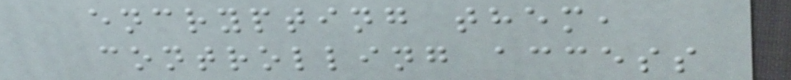encrypting them,
controlling access
